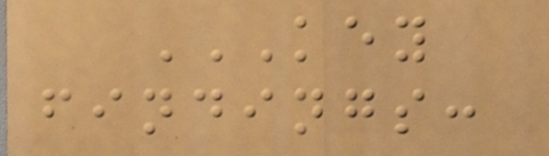KEY
FINDINGS:
